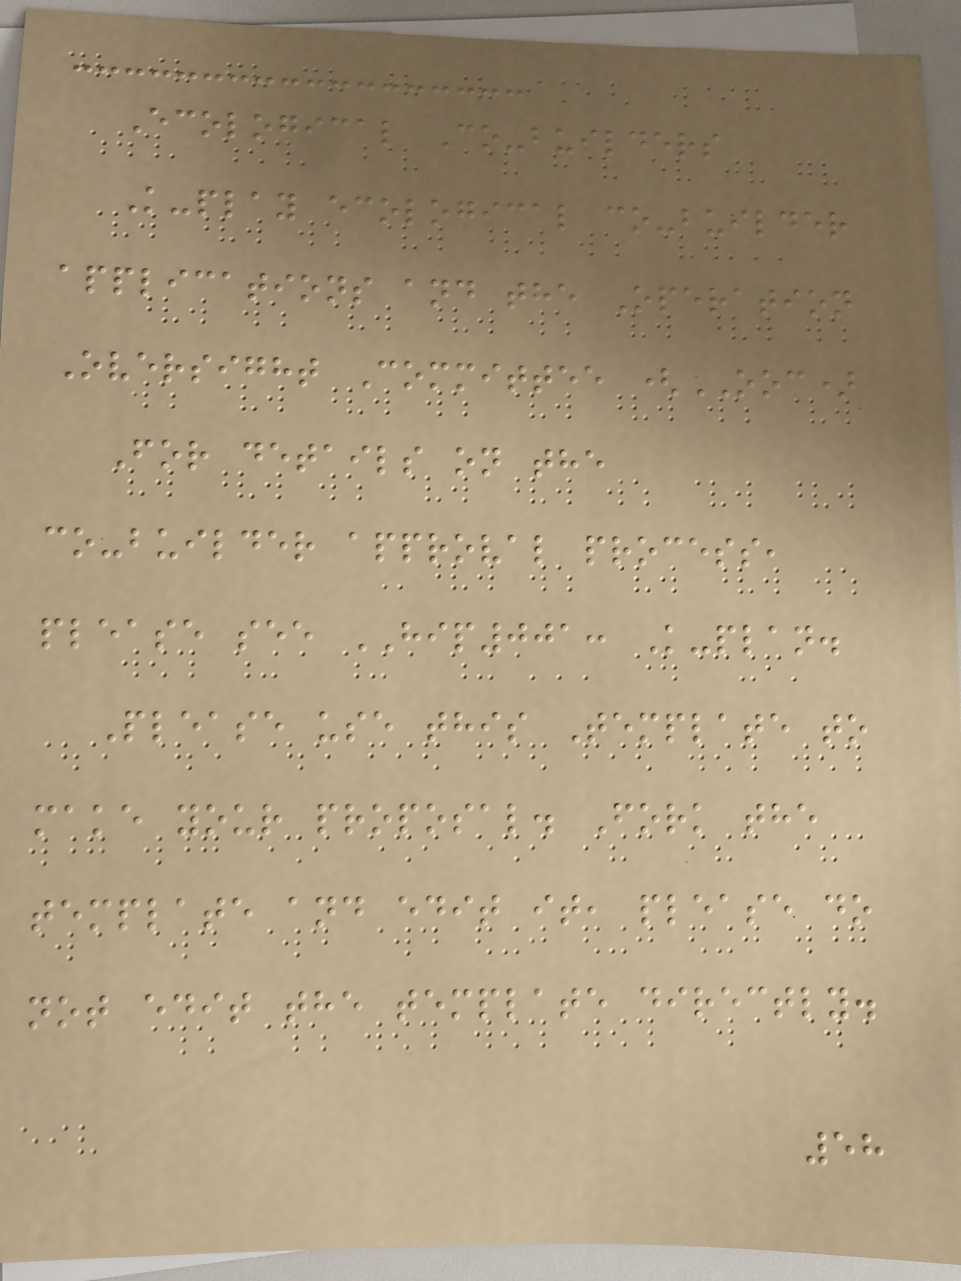Ecological Co-builders
K-play ecological co-builder
applications and the Operation
Oversight Committee (OOC)
For details on the
co-builder approval process,
please see HIP001: K-plan.
Please use this Template to
make your proposal. Fork the
template and edit it, please do
not edit the template directly.
58
